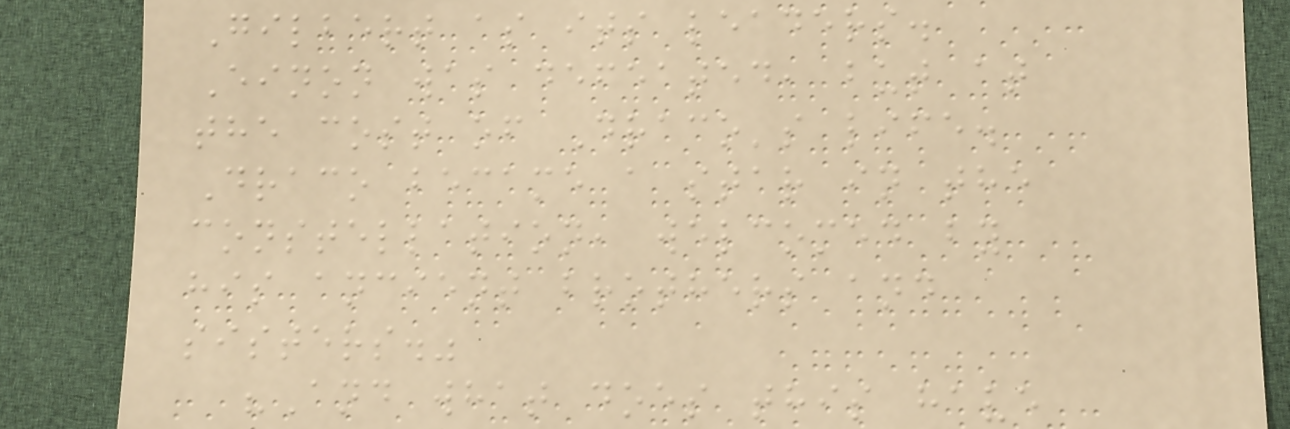Gilbert as its leaders.
Einon was defeated, but at
the cost of Draco's life.
Draco became a star in the
constellation, welcomed by
his ancient brothers and
sisters."
"And what does this have
